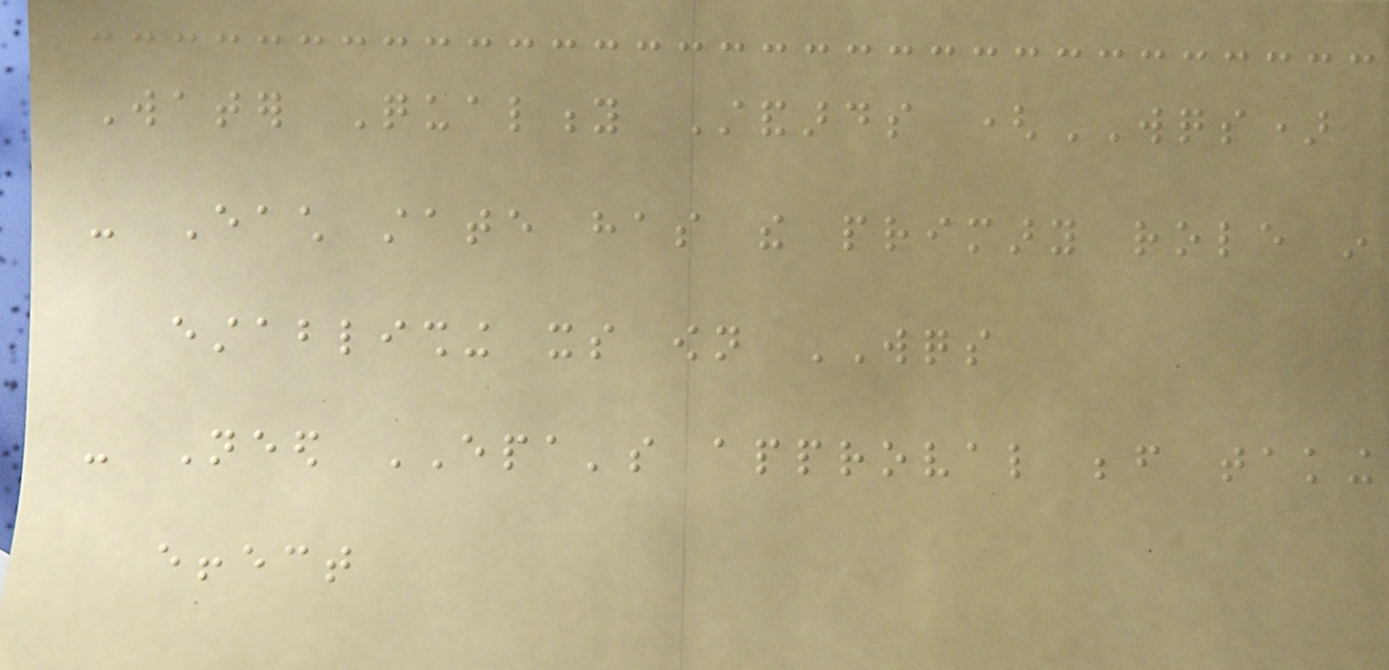Water Quality Standards (WQS)
- Each state has the primary role in
establishing its own WQS
- Need EPA's approval before taking
effect
